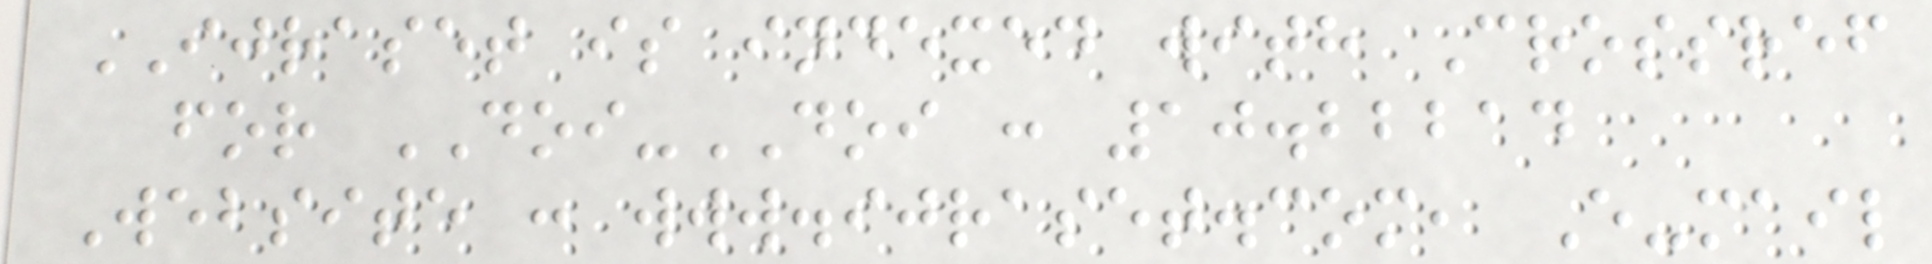IJRASET is indexed with Crossref
for DOI-DOI : 10.22214
Website : www.ijraset.com, E-mail
